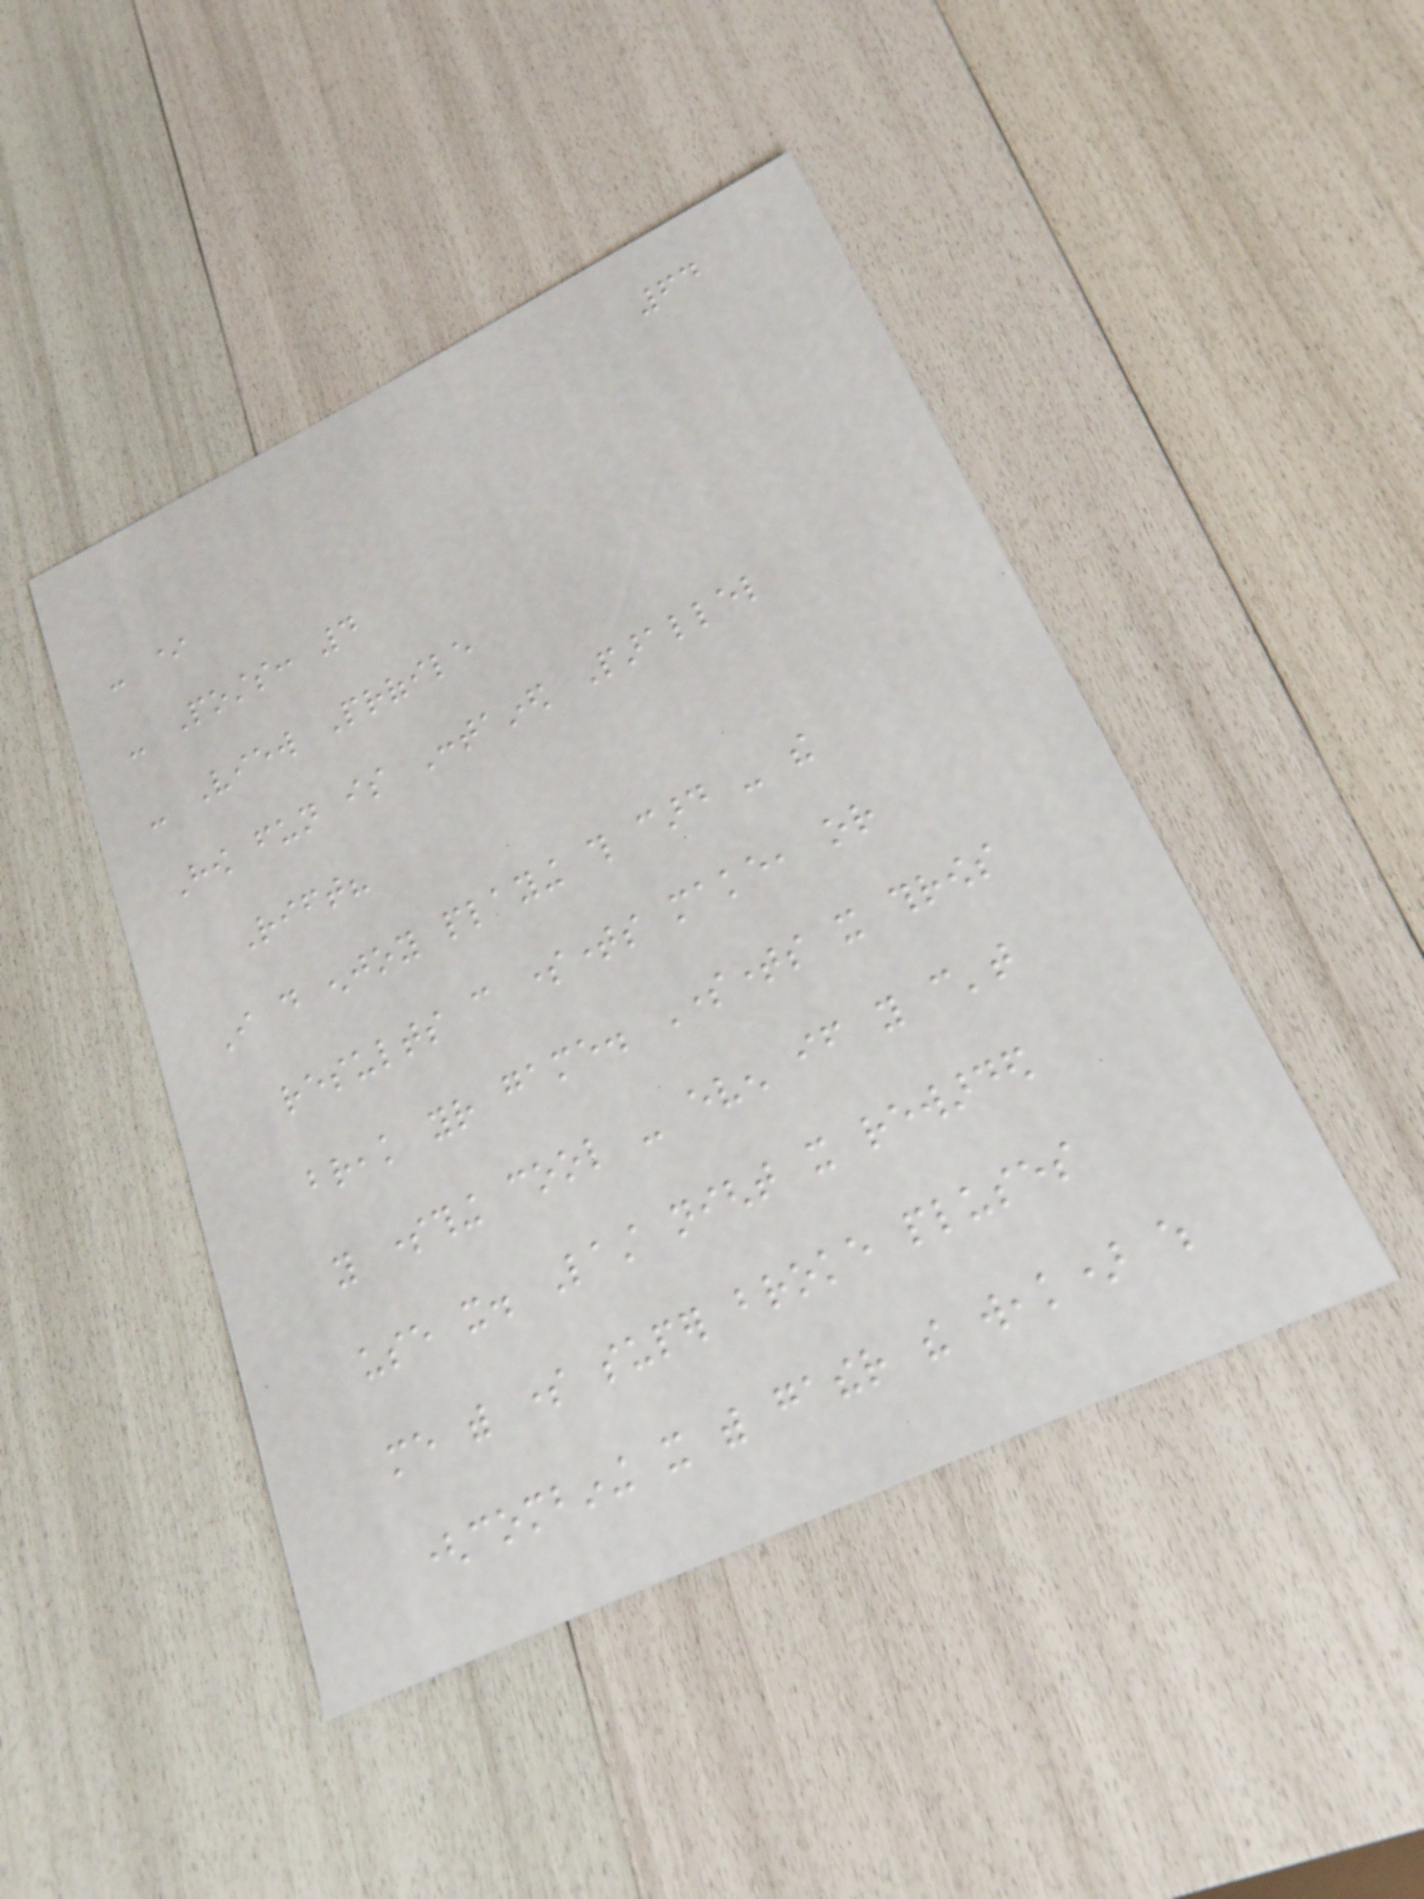64
- *
- Posts: 4
- View Profile
How fun is Contained Parallel
Rift?
I do enjoy playing this card - the
results can sometimes make, or
break your game. Sometimes it throws
you something cool - even if you can't
use it. Last night it rewarded
me with some super broke pluses
(combining it with gather the weak) which
